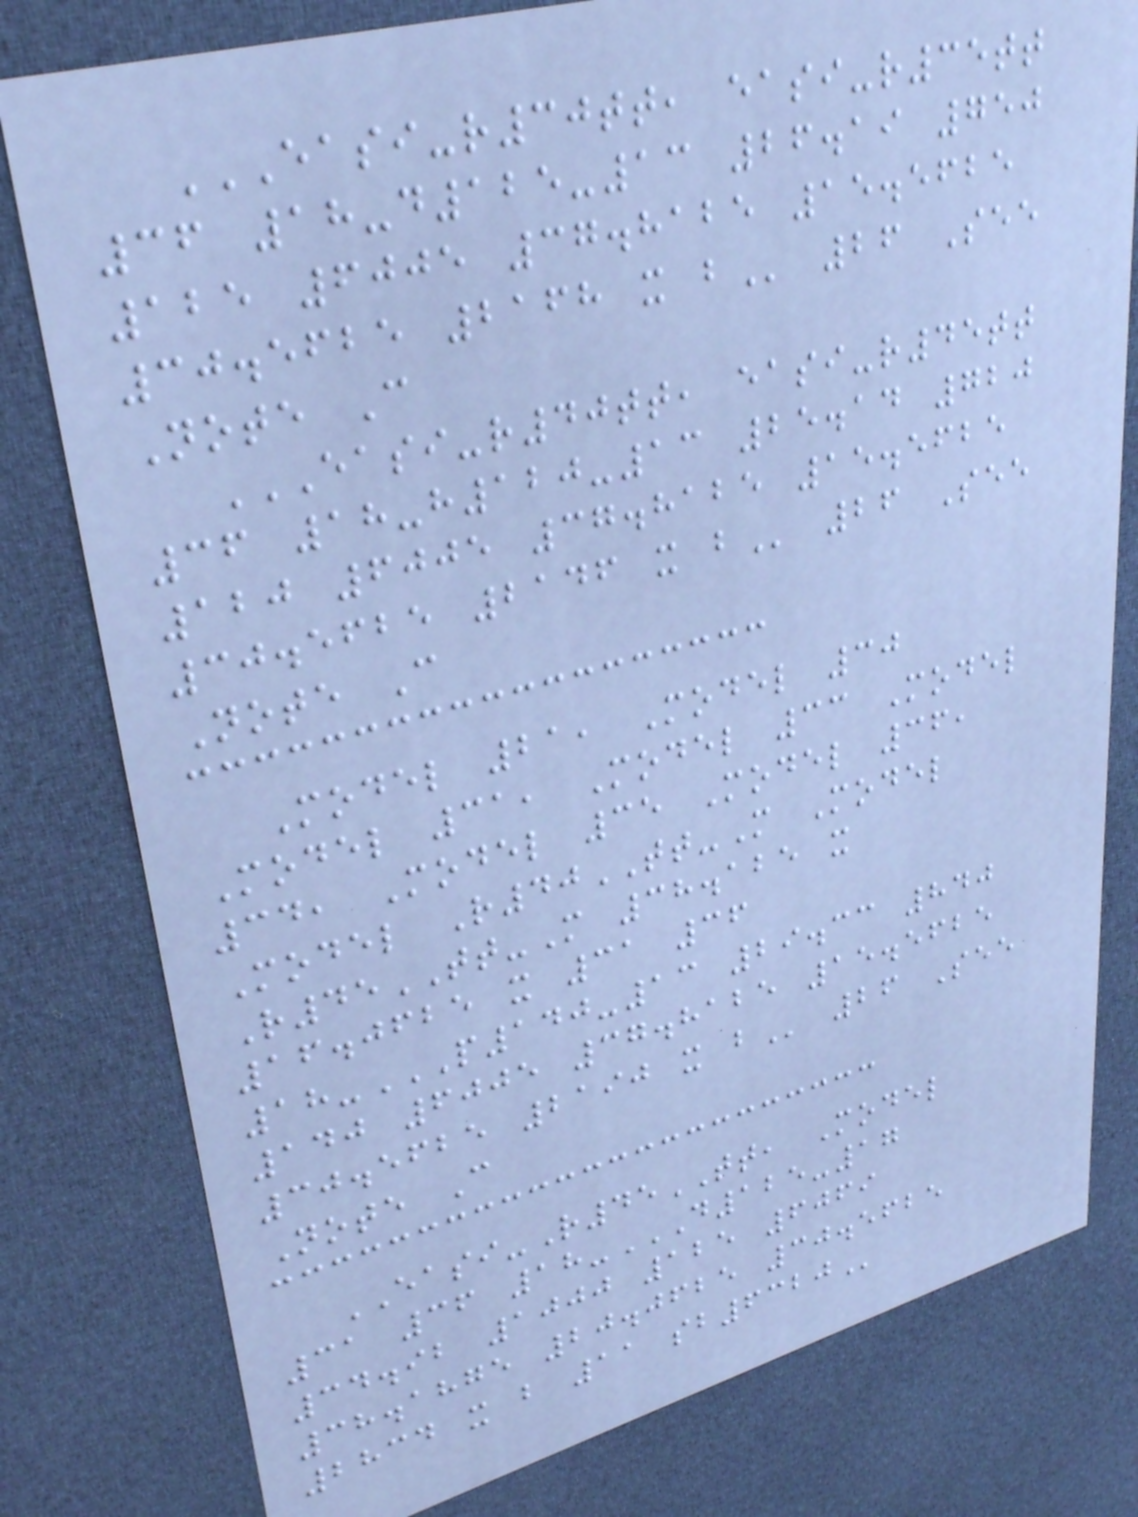EASI-R30TT, EASI-R35TT
36 18-D125-13 26.19 750
125 6005 37.8125 15.5625
30.5625 2168 X B 26 See
Note C
EASI-R40TT, EASI-R45TT
36 18-H120-13 25.14 720
120 6005 37.8125 15.5625
30.5625 2146 X B 26 See
Note C
Model 21, Model 30
Model 31, Model 33 Model
34, Model 35 Model 36,
Model R40TT-M Model
R45TT-M 38.125 x
16.0625 x 31 36
18-P140-13 29.33 840
140 6005 37.8125 15.5625
30.5625 2190 X B 26 See
Note C
EASI-R45TT, Model
31 36 18-D125-17
34.92 1000 125 6069
38.1875 20.0625 30.5625
2834 X B 11 SB6320
